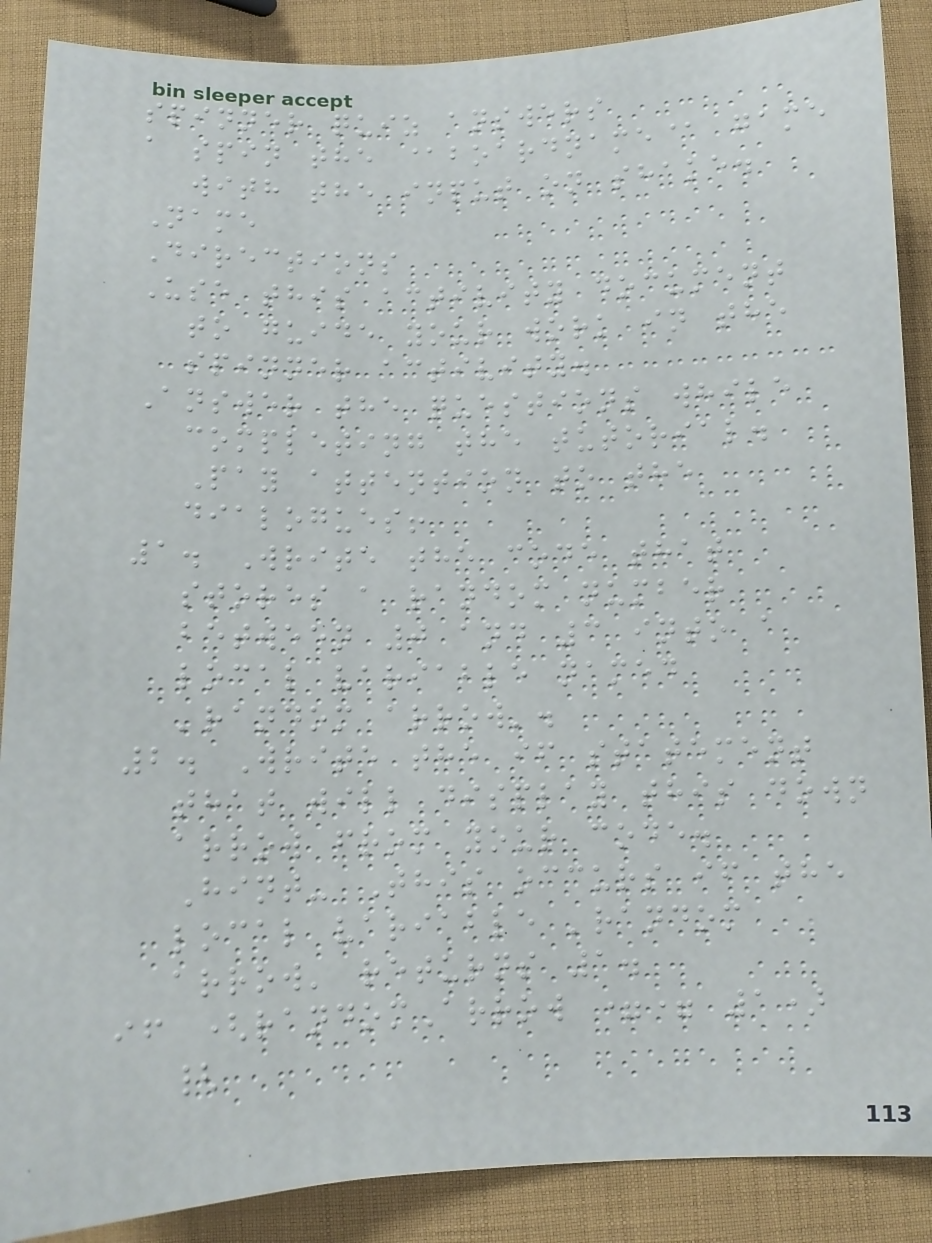spinner quiz answers
a spin the @boardname@ game
with the input on shake.
Name
Directions
Use this activity document
to guide your work in the
spinner activity.
Answer the questions while
completing the tutorial.
Pay attention to the
dialogues!
1. Write the code that
stores a random number
between 0 and 3 into a
local variable named
'random arrow'.
2. Write the if statement
that will display this down
arrow from your code.
Hint- This occurs if the
local variable 'random
arrow' returns 1.
if (randomArrow == 1)
{
